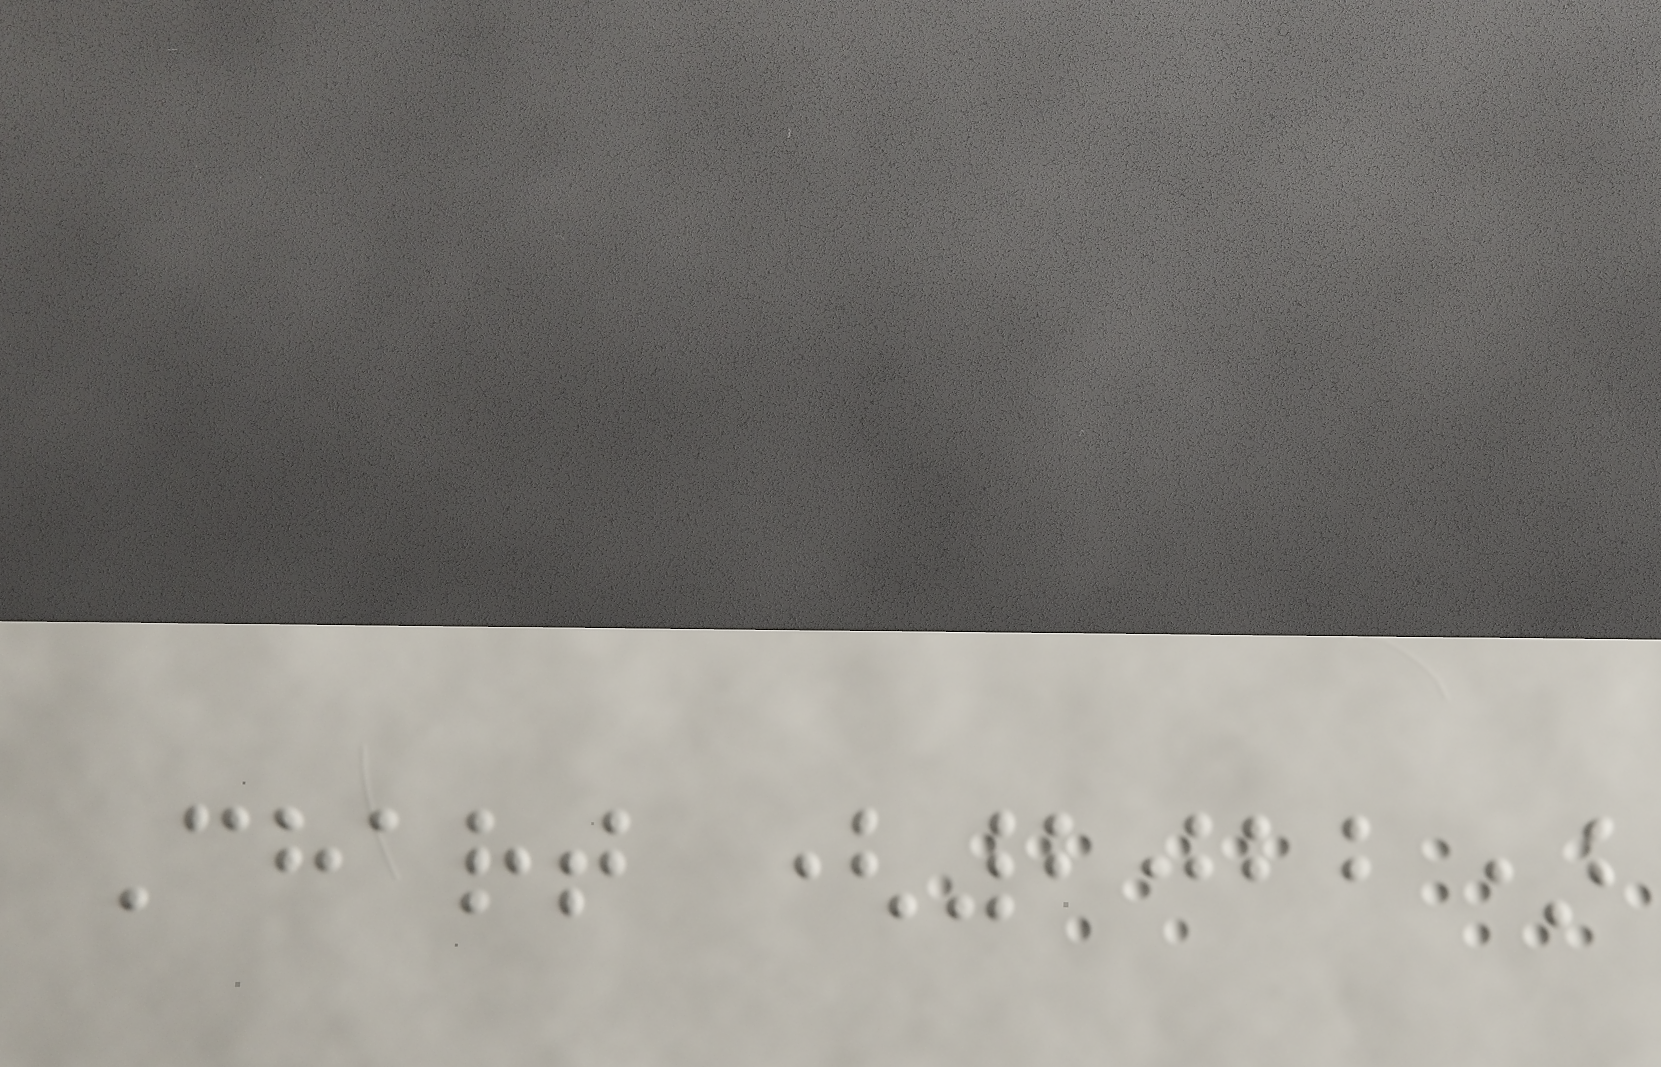Chart (2022)
